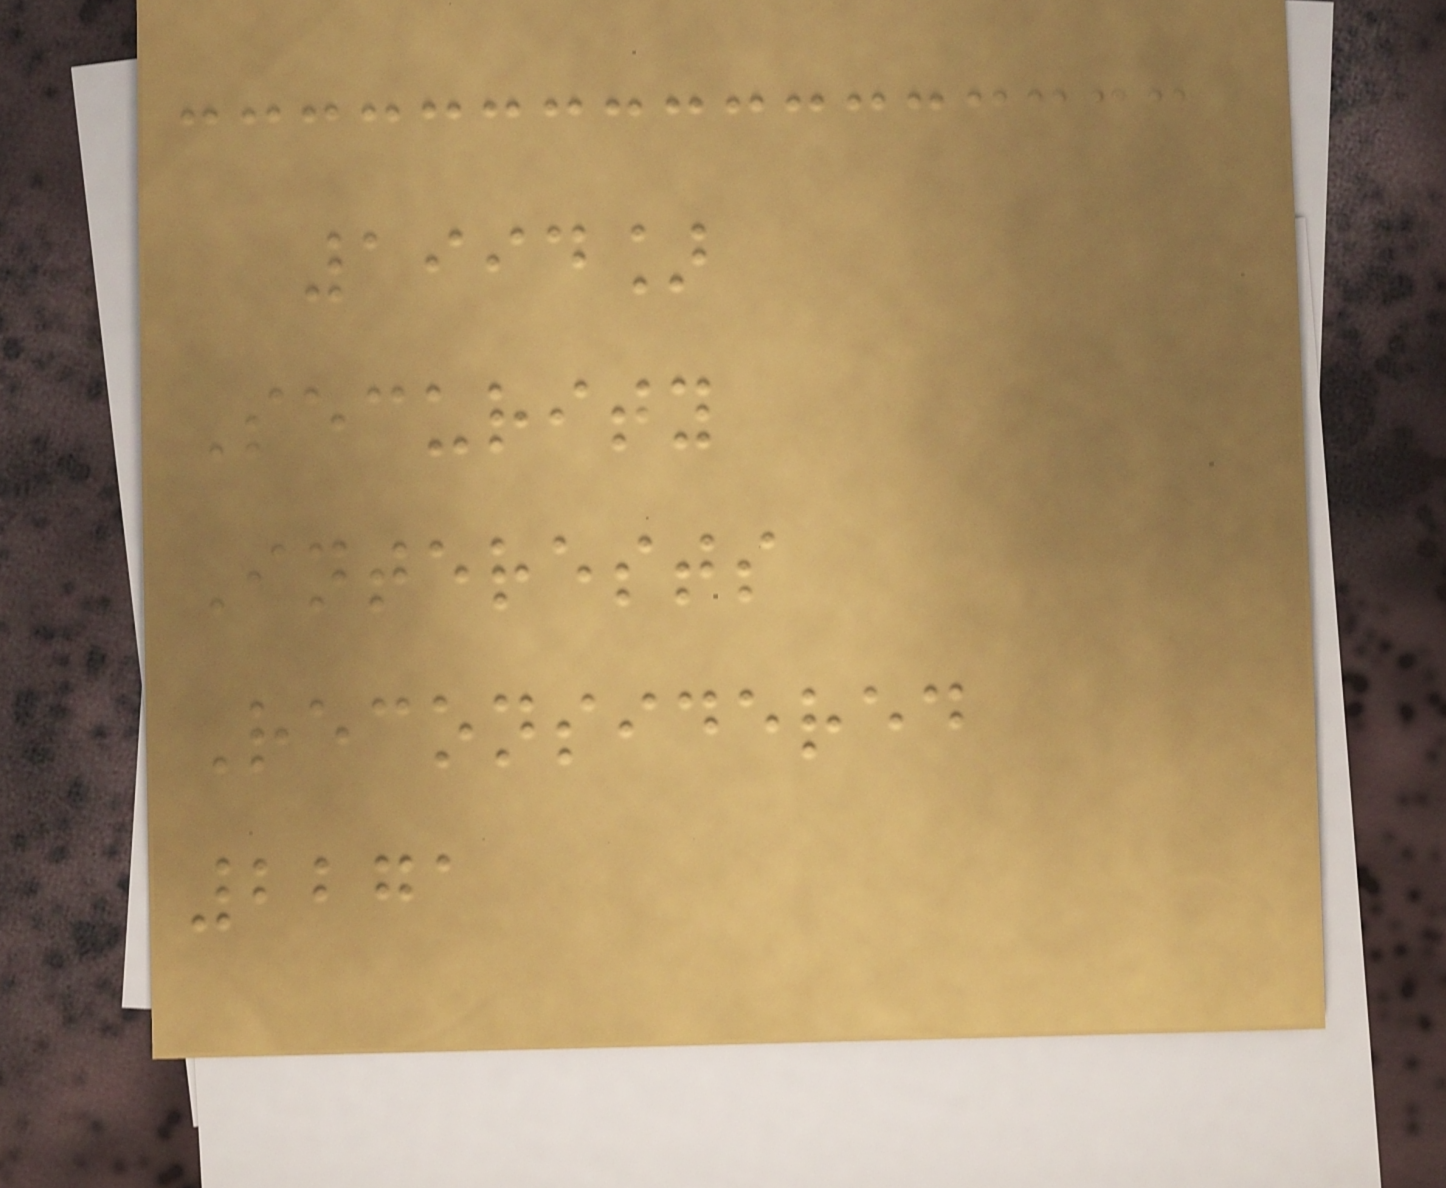1994]
Security
Interests
Reconsidered
2271
